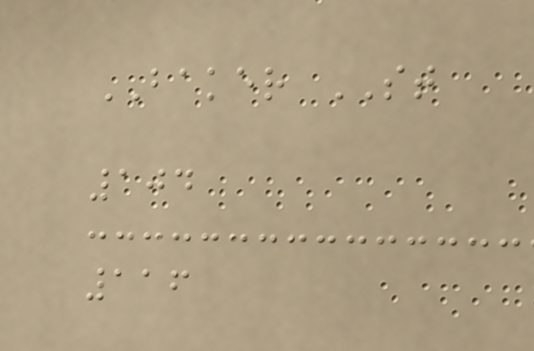BAKER ST
104
116
